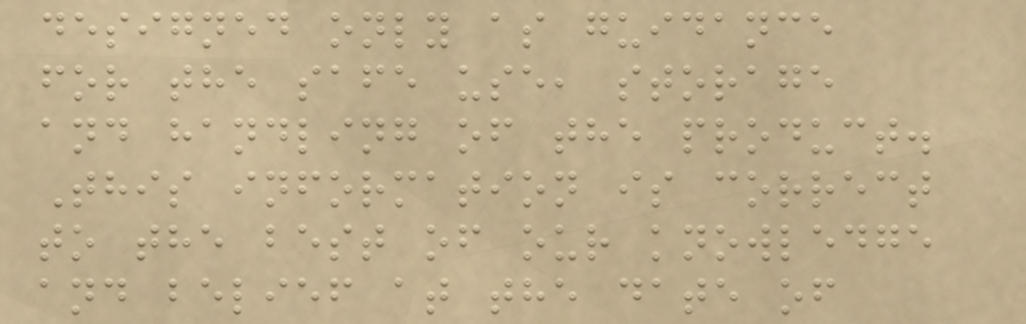designed only as guidance
for the safe use, storage
and handling of the product.
This information is correct
to the best of our knowledge
and belief at the date of
